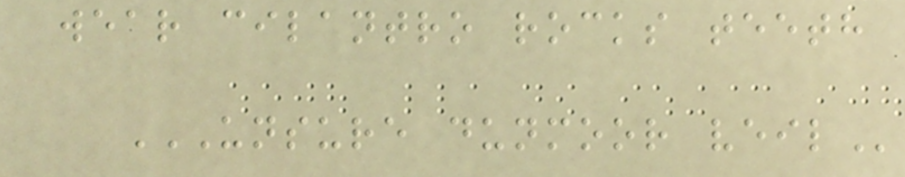wear cilantro rocks teeth
UNSURE DUNMOOR VEIL
